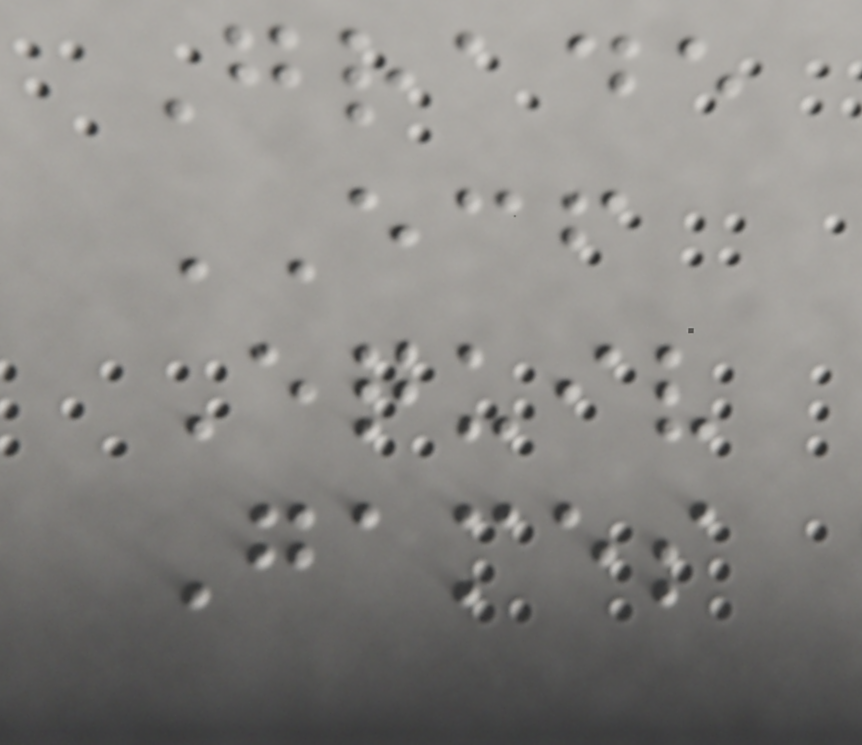Grade
ECF
Equiv
Games
